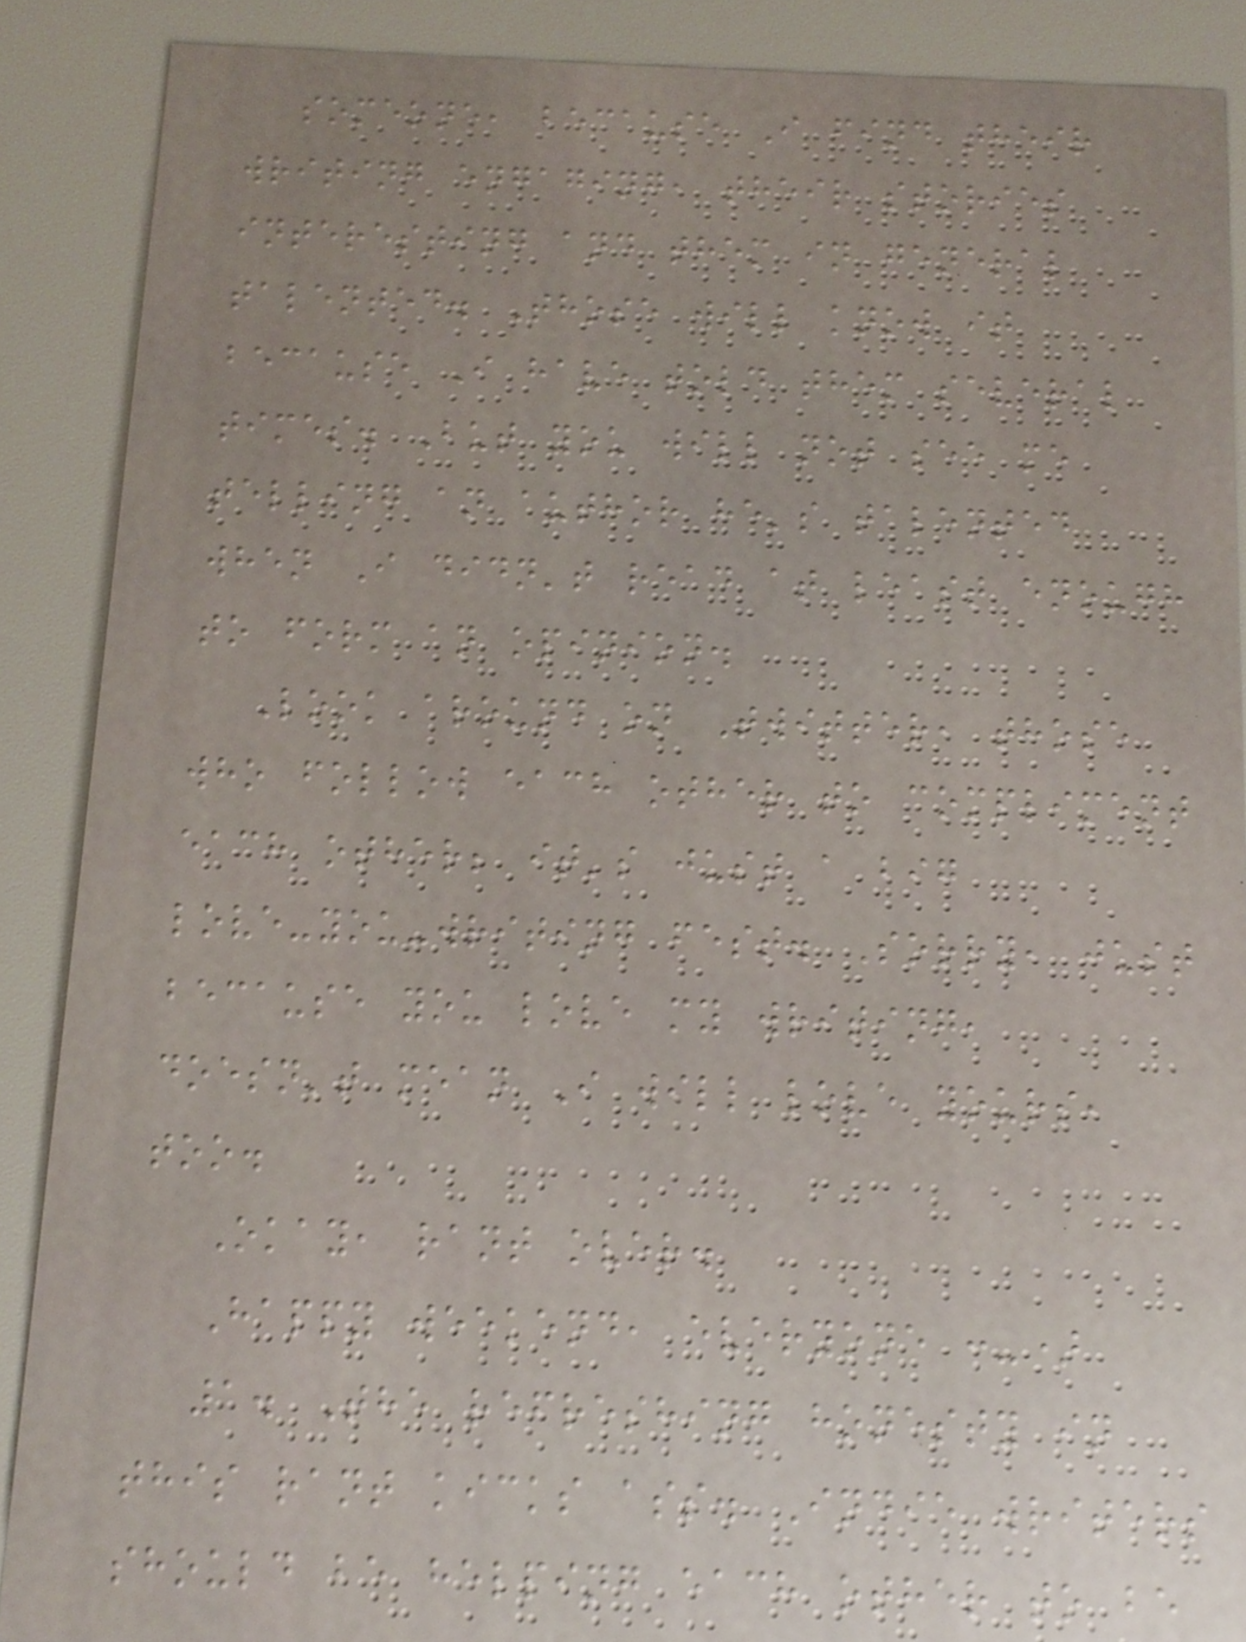someone, because I find their
writing engaging, their stories
interesting and them in general
talented. Those will know it
because I have told them several
times. But you will not see me
telling an author he's talented
when I didn't read at least enough
to form an opinion.
Look around on Twitter, those
who follow each other to compliment
each other; it's just a big
love-you-writing fest. Sorry, just
because you love my writing,
doesn't mean I will love yours,
too.
Okay, rant over.
Happy weekend, everyone :-)
1. The refreshing honesty in
this rant kicks ass. Indie writers
should be helping each other to be
